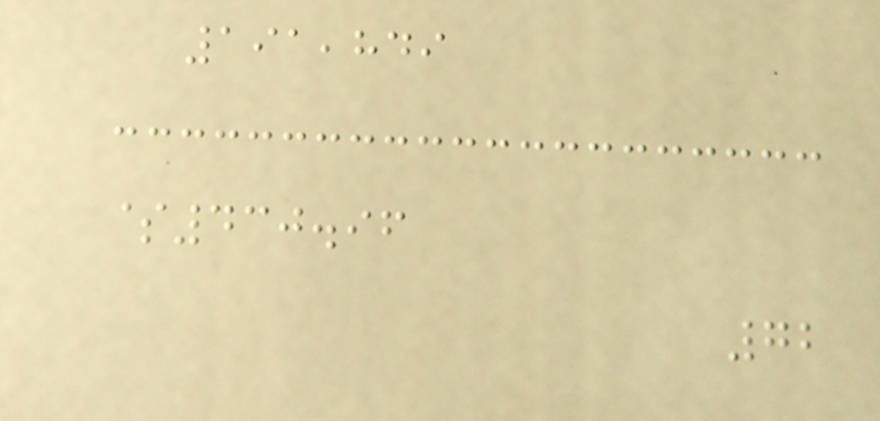191,849
$430.96
72
